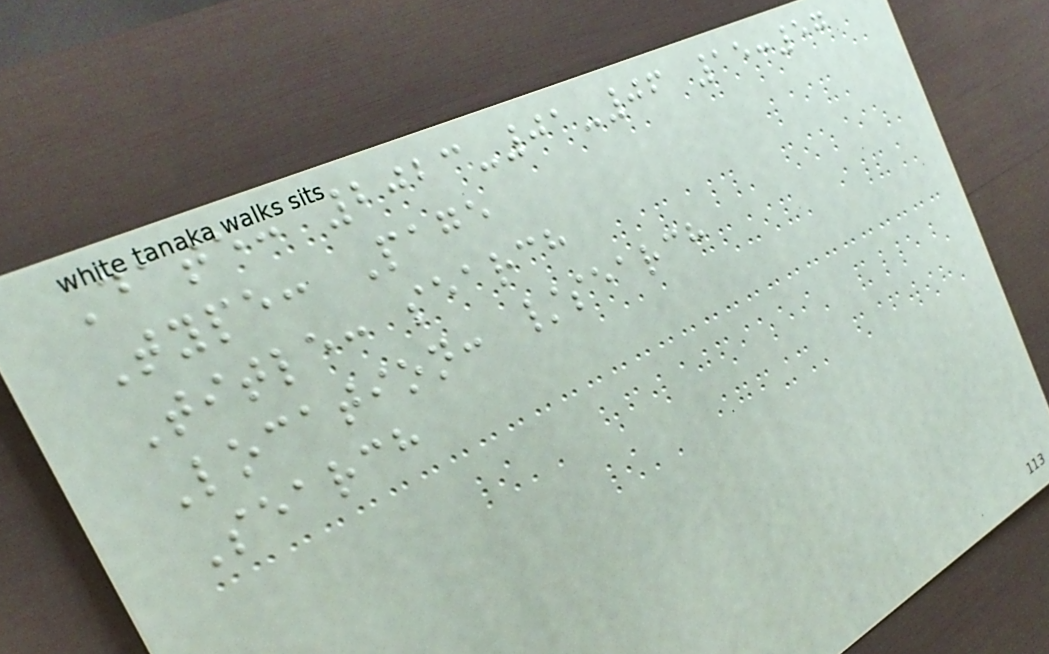Date: 2023-01-06 15:57
Type: Page
Title: search
Location: /search
Search
